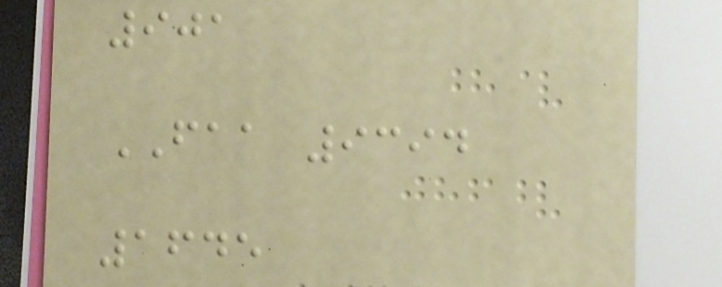901
FAA 9394
1645
